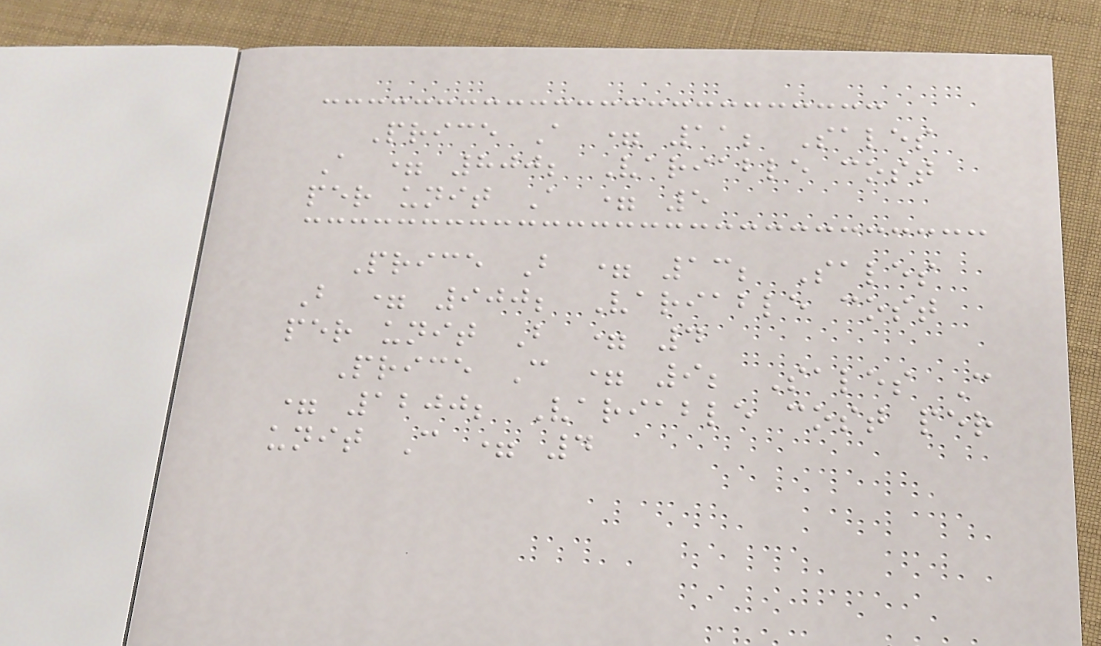Price A = 11; Sales
A = 800; Variable cost
per unit A = 5
Price B = 13; Sales
B = 900; Variable cost
per unit B = 4
Price C = 9; Sales C
= 1200; Variable cost per
unit C = 4
